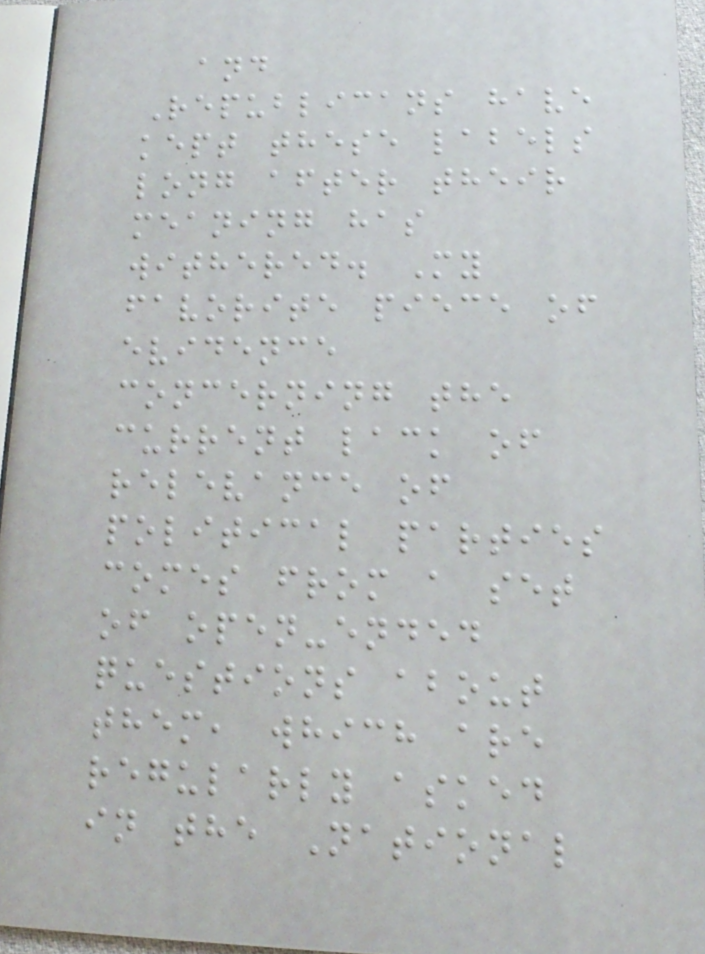and
Republicans have
kept these labels
long after their
meaning has
withered. My
favorite piece of
evidence
concerning the
current lack of
relevance of
political parties
comes from a set
of open-ended
questions about
them, which are
regularly asked
in the National
